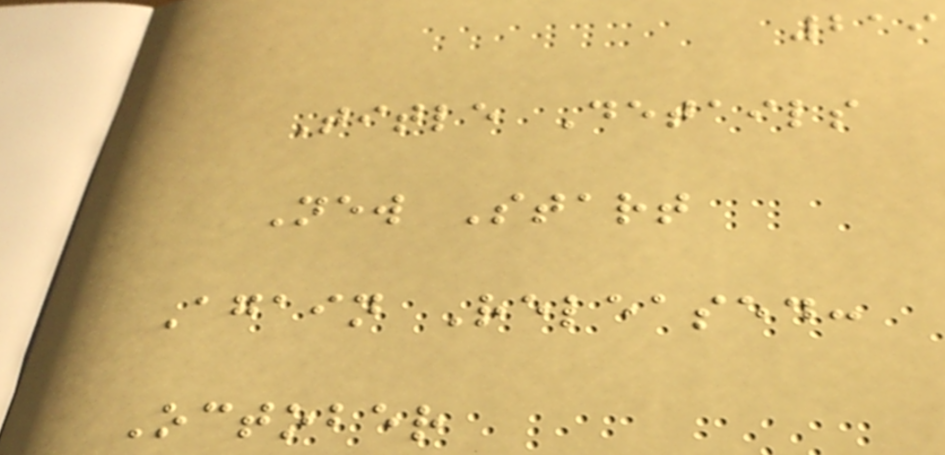219
Title Details
New Start
Again Released:
October
